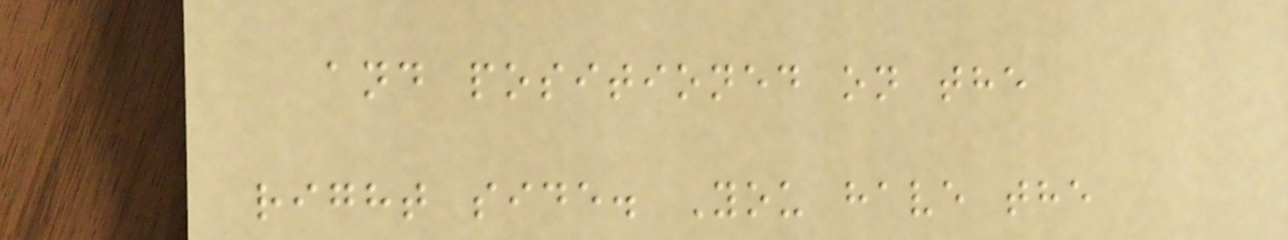and positioned on the
right side. You have the
